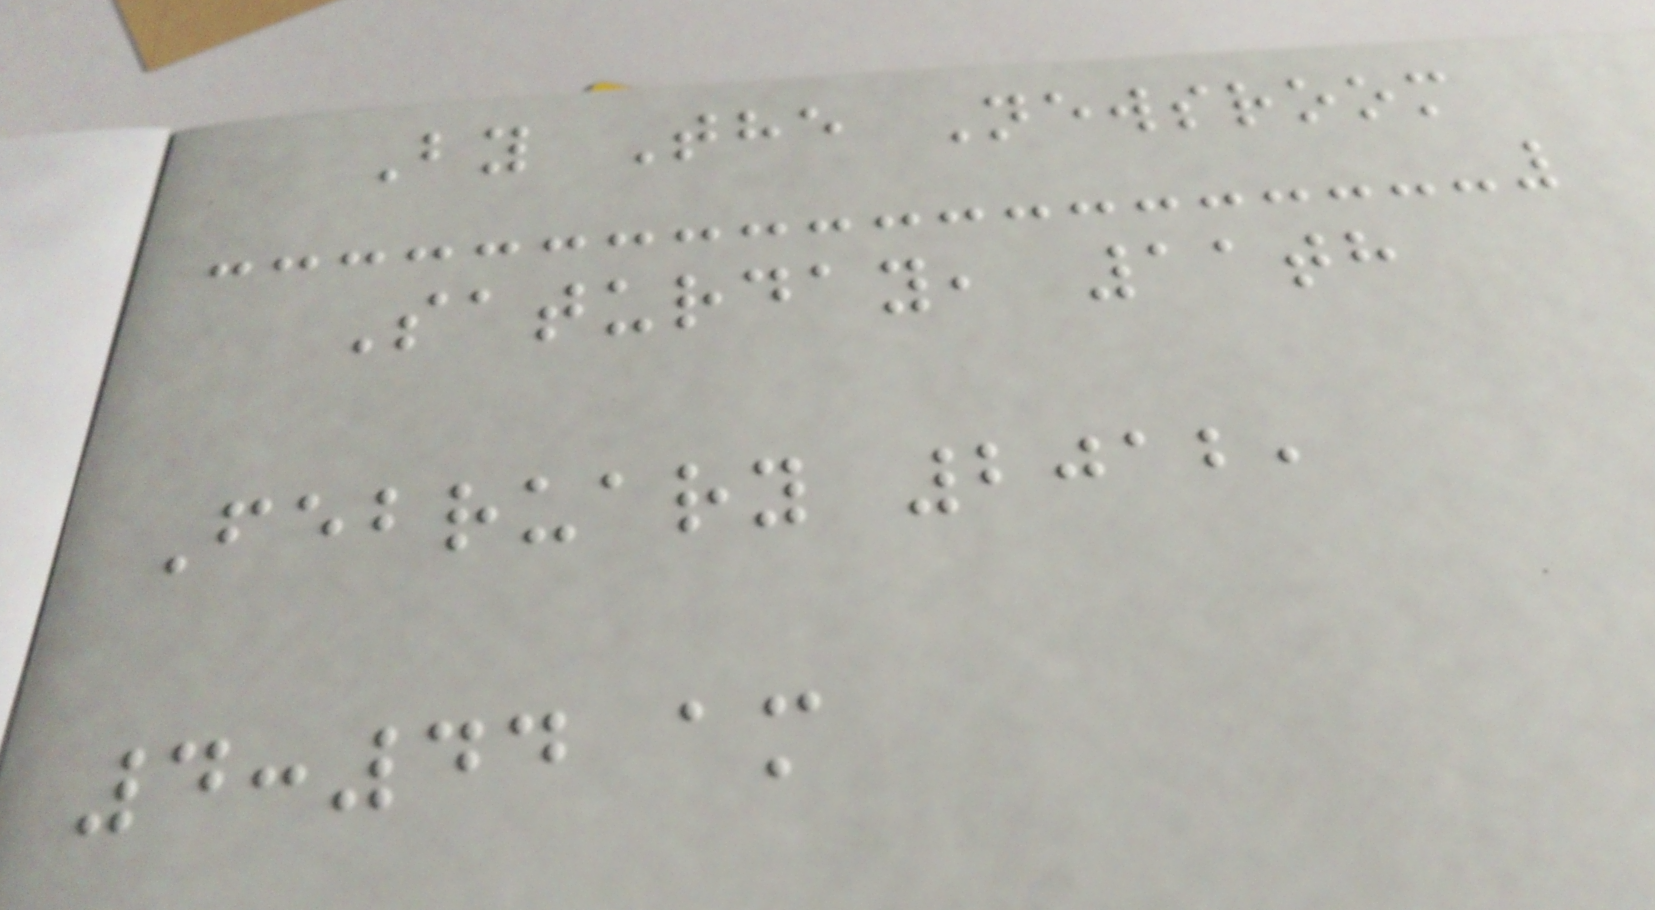By The Newsroom
Saturday, 11th
February 2012,
4:44 am
